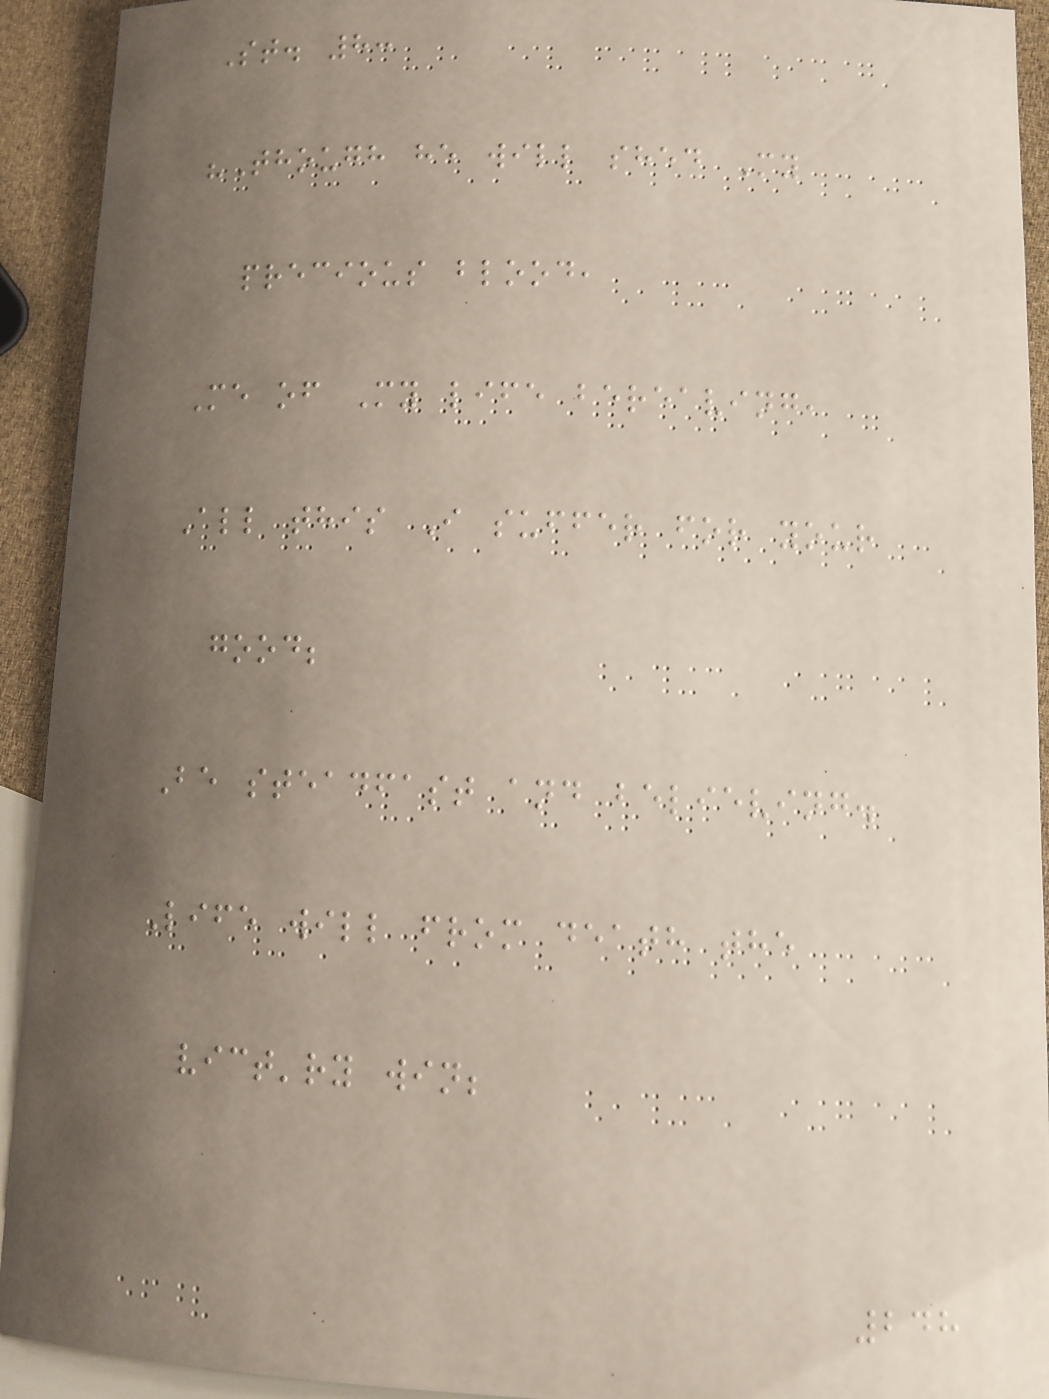St. 8:
"Though he will shed My
precious blood,
Me of My life bereaving,
All this I suffer for your
good;
Be steadfast and believing.
Life will from death the
vict'ry win;
248
